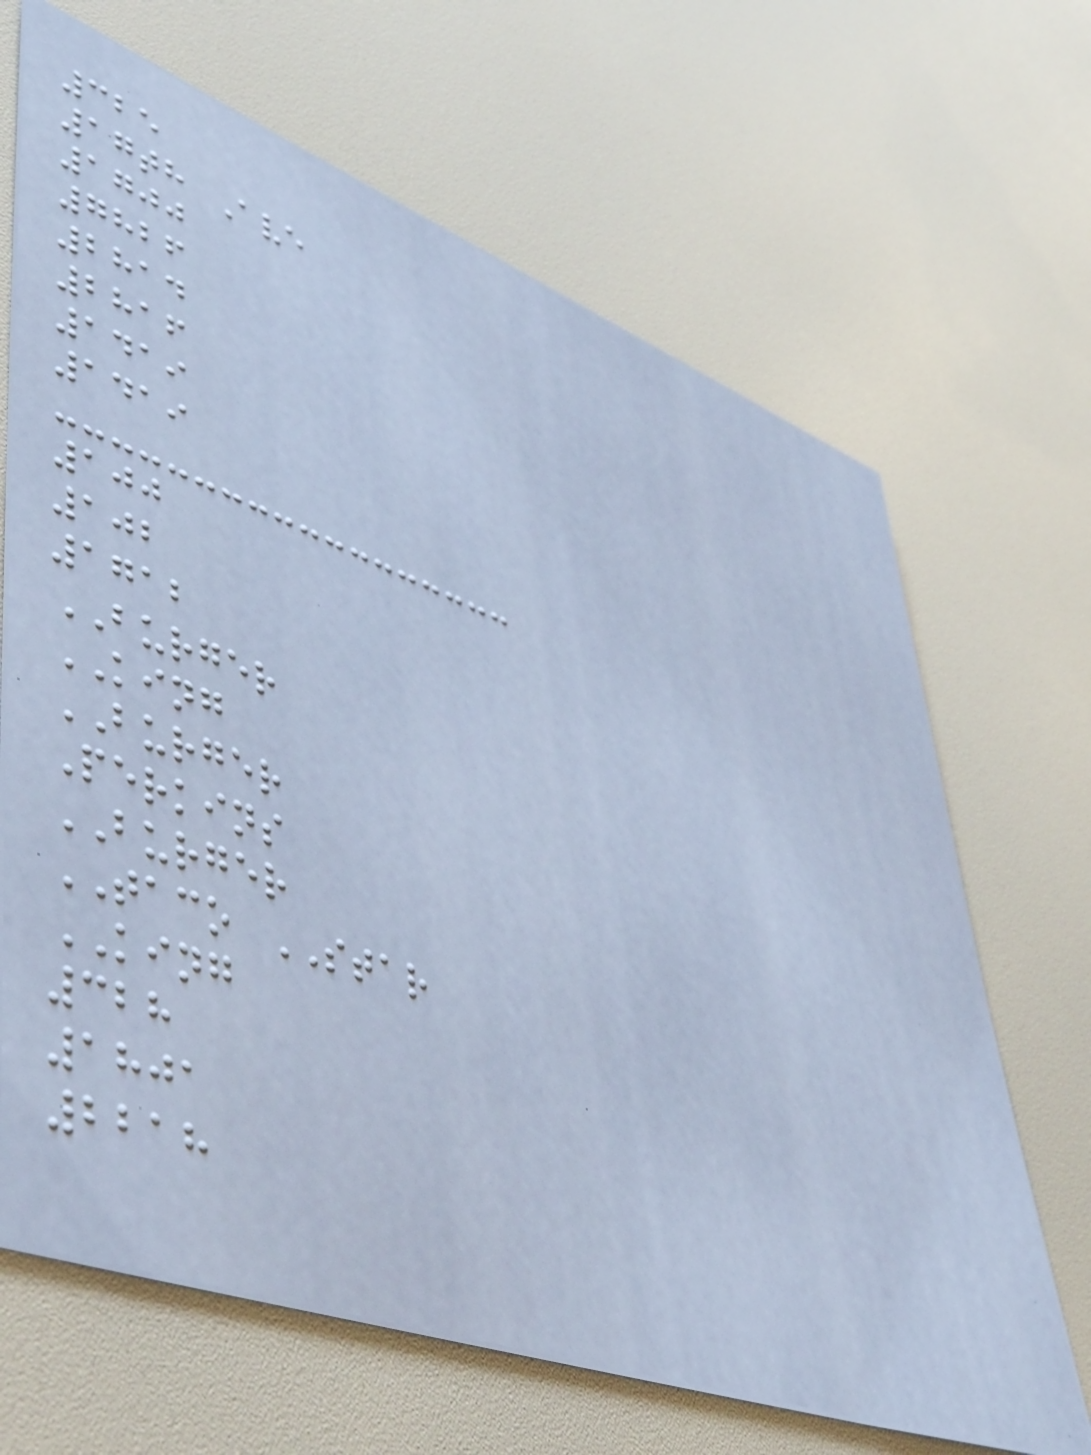325
17th Ave
1700
7826
2814
2816
1419
1419
100
102
1712
BURGER
KING
BURGER
Perkins
BURGER
TACO STAR
KING
328
1801
2218
